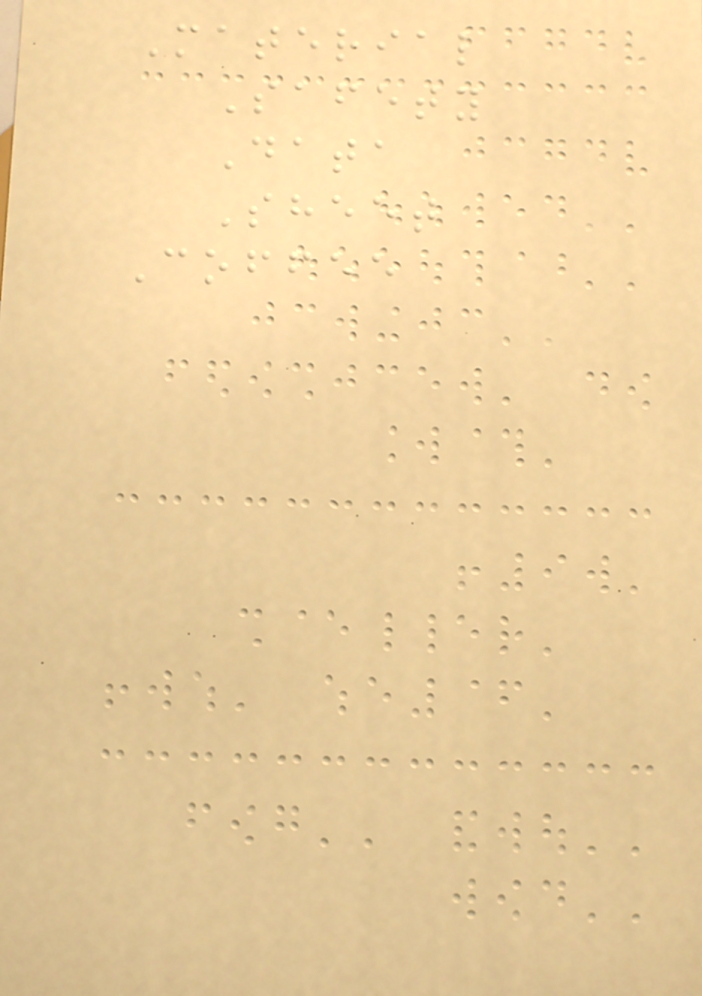Material
Safety
Data
Sheet
Coffee
